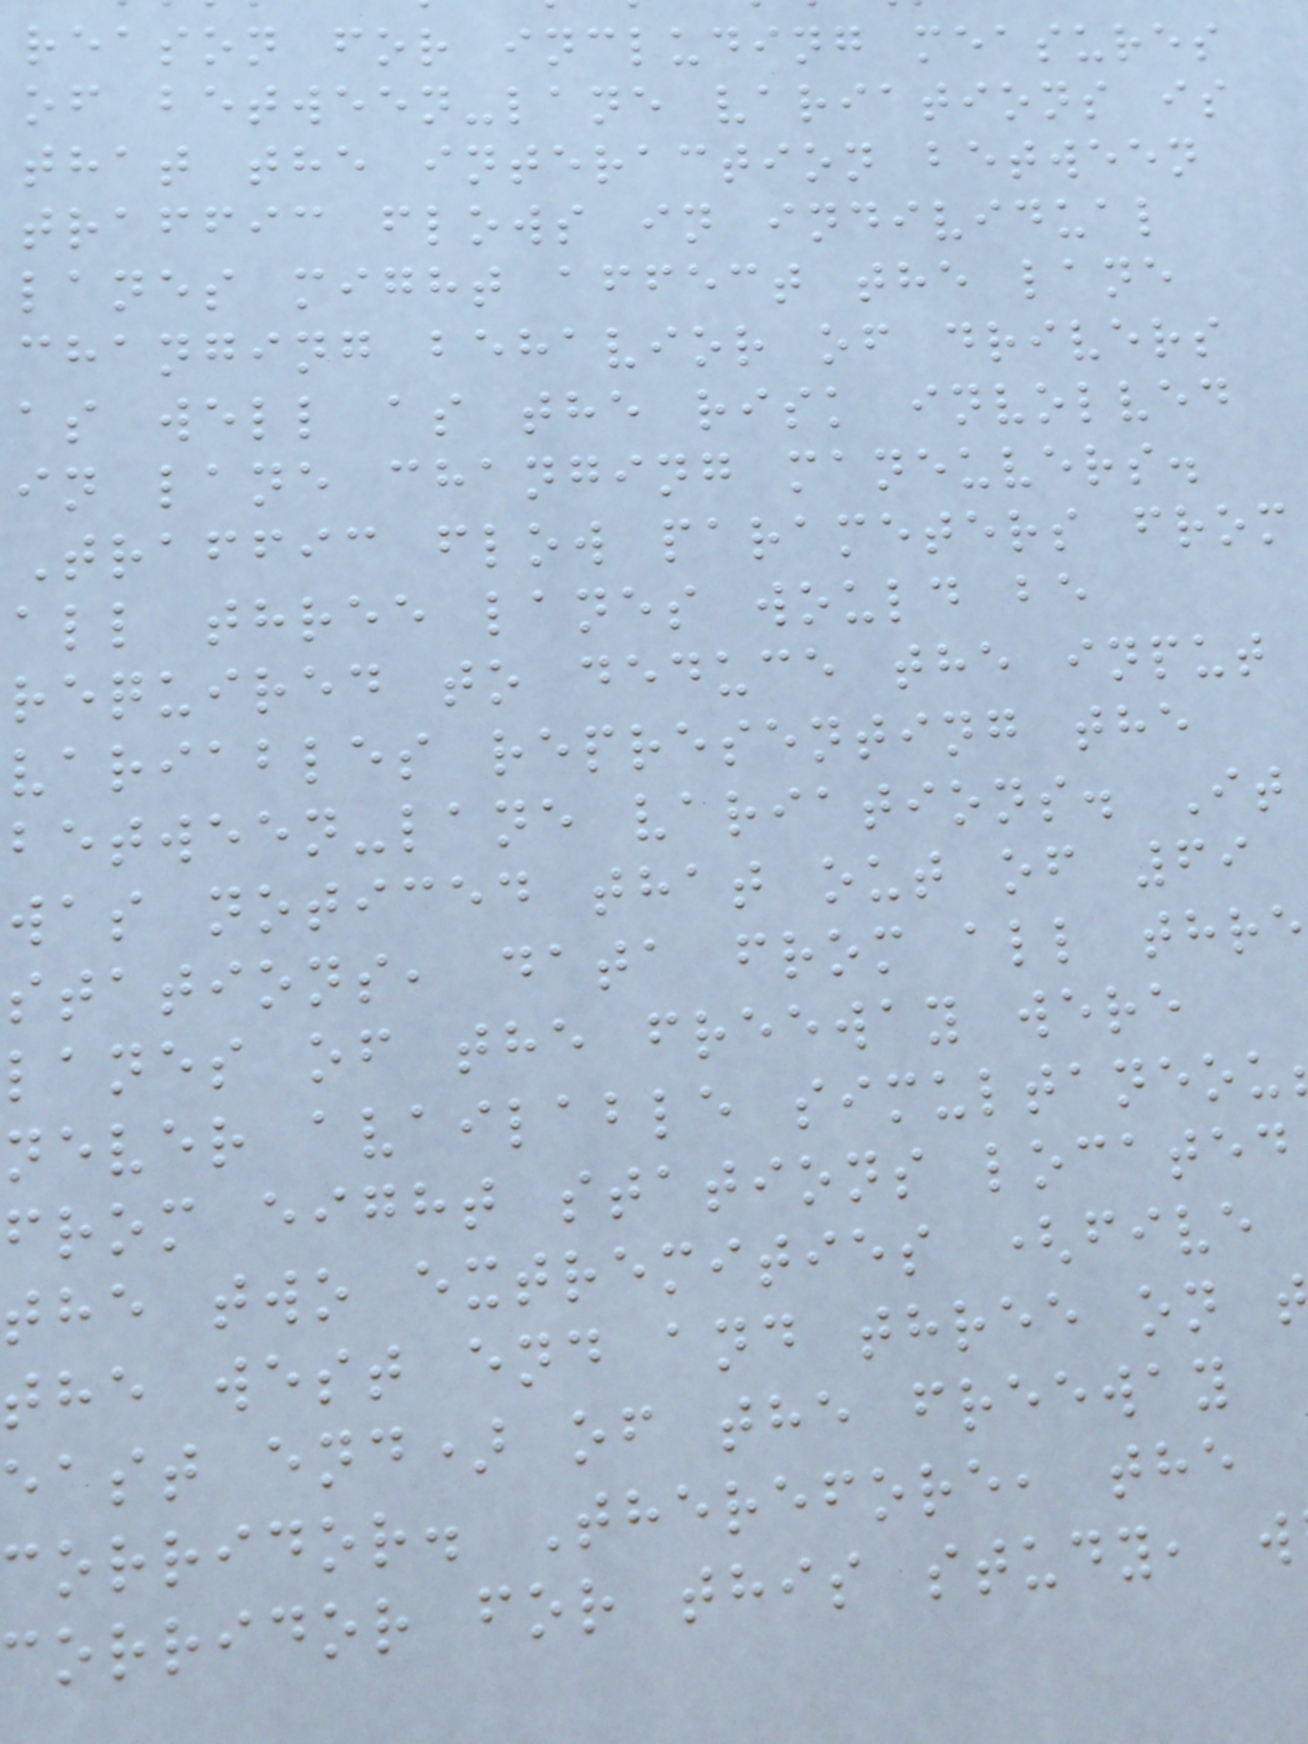reason for including measures
of between-lane variations is
that the interaction between
traffic flows in individual
lanes might affect the lane
changing behavior of drivers
as well as the risk involved
in lane changing maneuvers.
Traffic flow parameters from
all three lanes would be
required to deduce the input
variables representing the
between-lane variations. It
was noticed that out of 69
stations, data from all thre
lanes of the freeway were
never available simultaneou
from eight stations located
the two extremities (five
the west end and three on
east end) of the freeway
corridor. Therefore, the
corridor for this study, w
